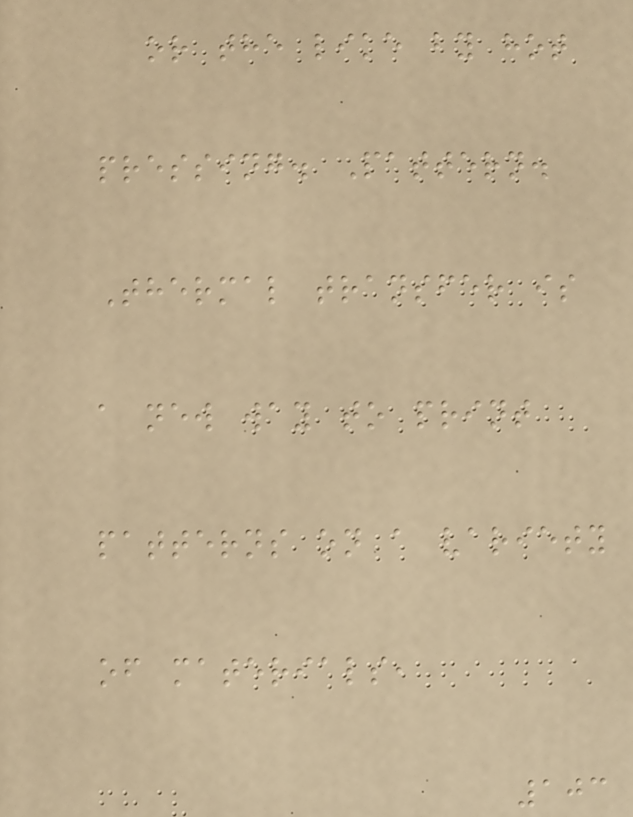or the like by hot
pressing. Pattern.
Thermal transfer is
a new way to print
patterns on a variety
of materials,
103
